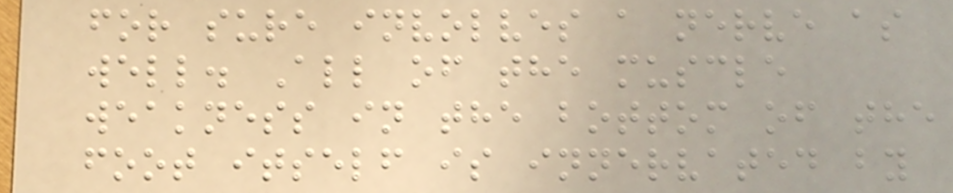for sure involves a nerve as
well. All of the muscle
weakness in the bottom of the
foot itself is innervated by
